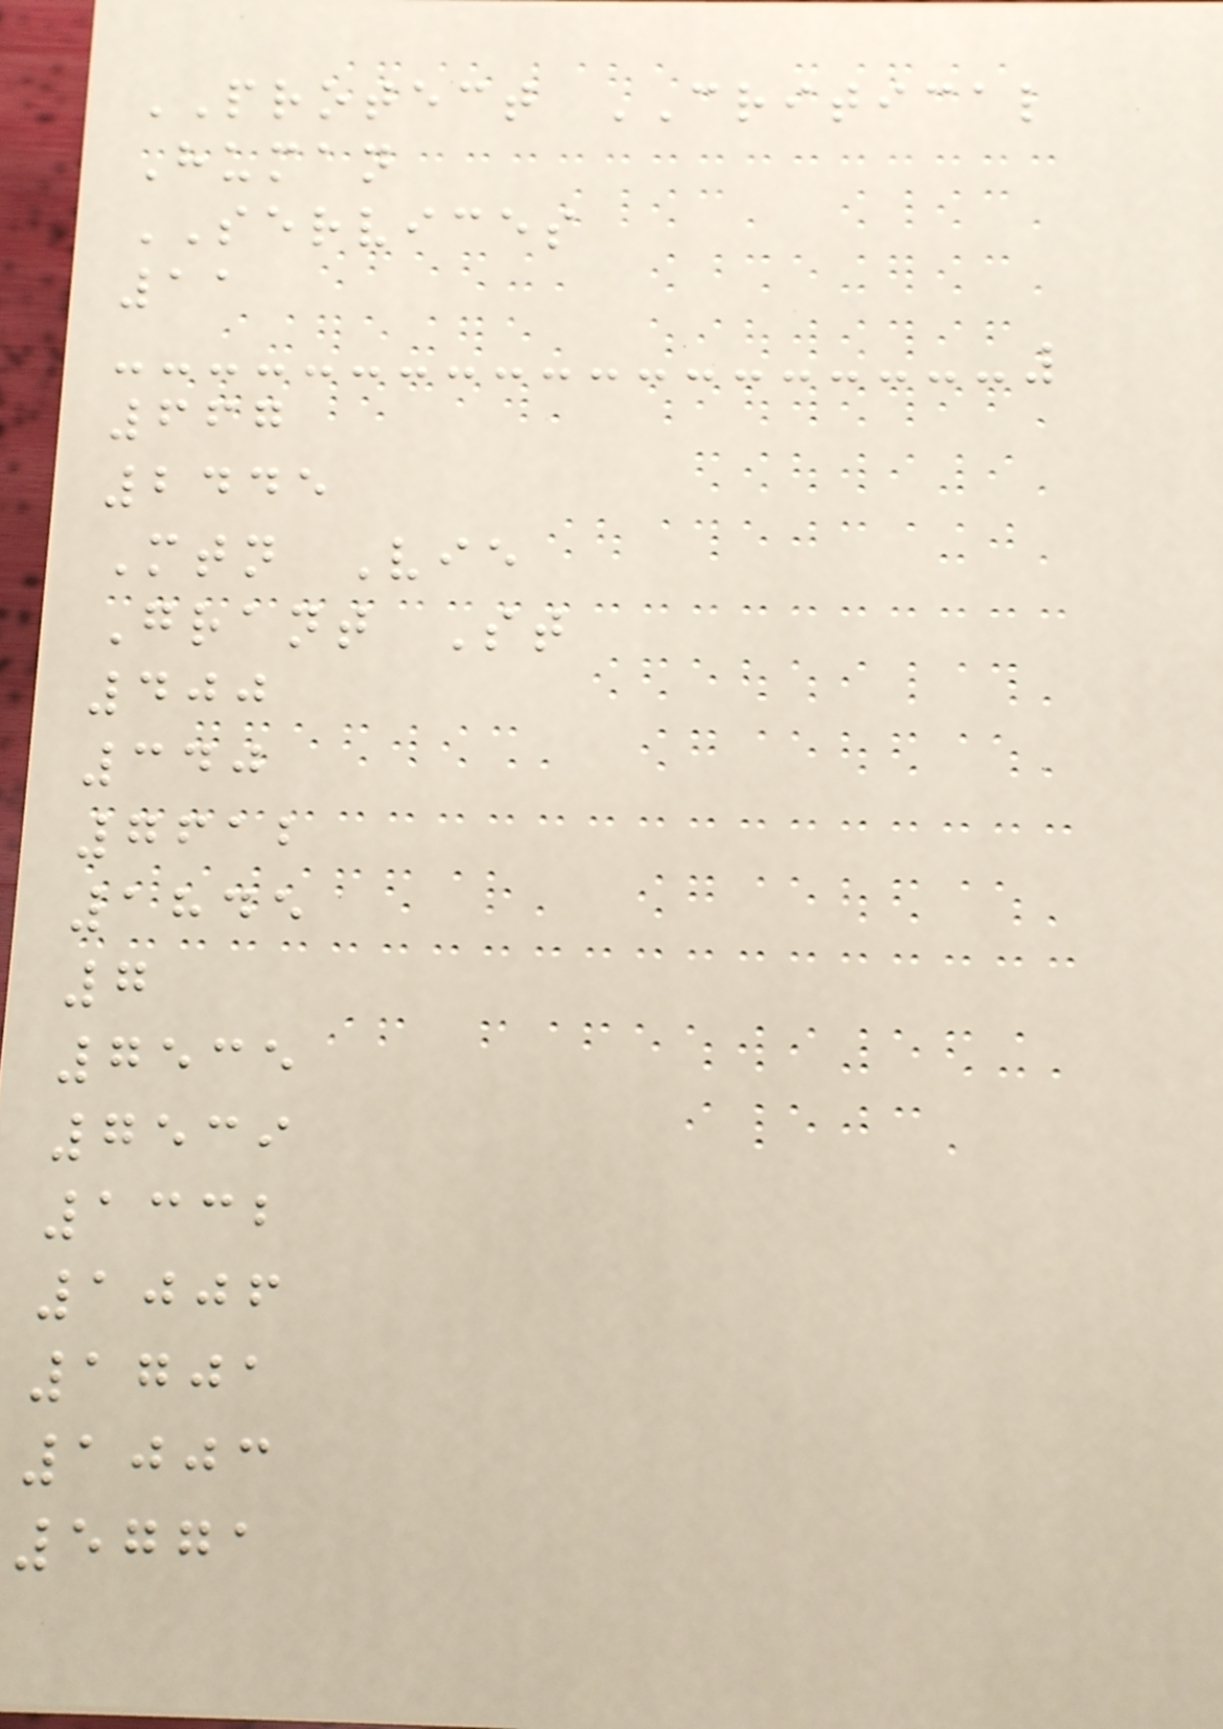PROTECT CRITICAL
Human
SERVICES
11
667
2445
Mtn Vie
Grant St
400
340
7612
1845
7
7535
7539
1332
1006
1701
1003
5771
